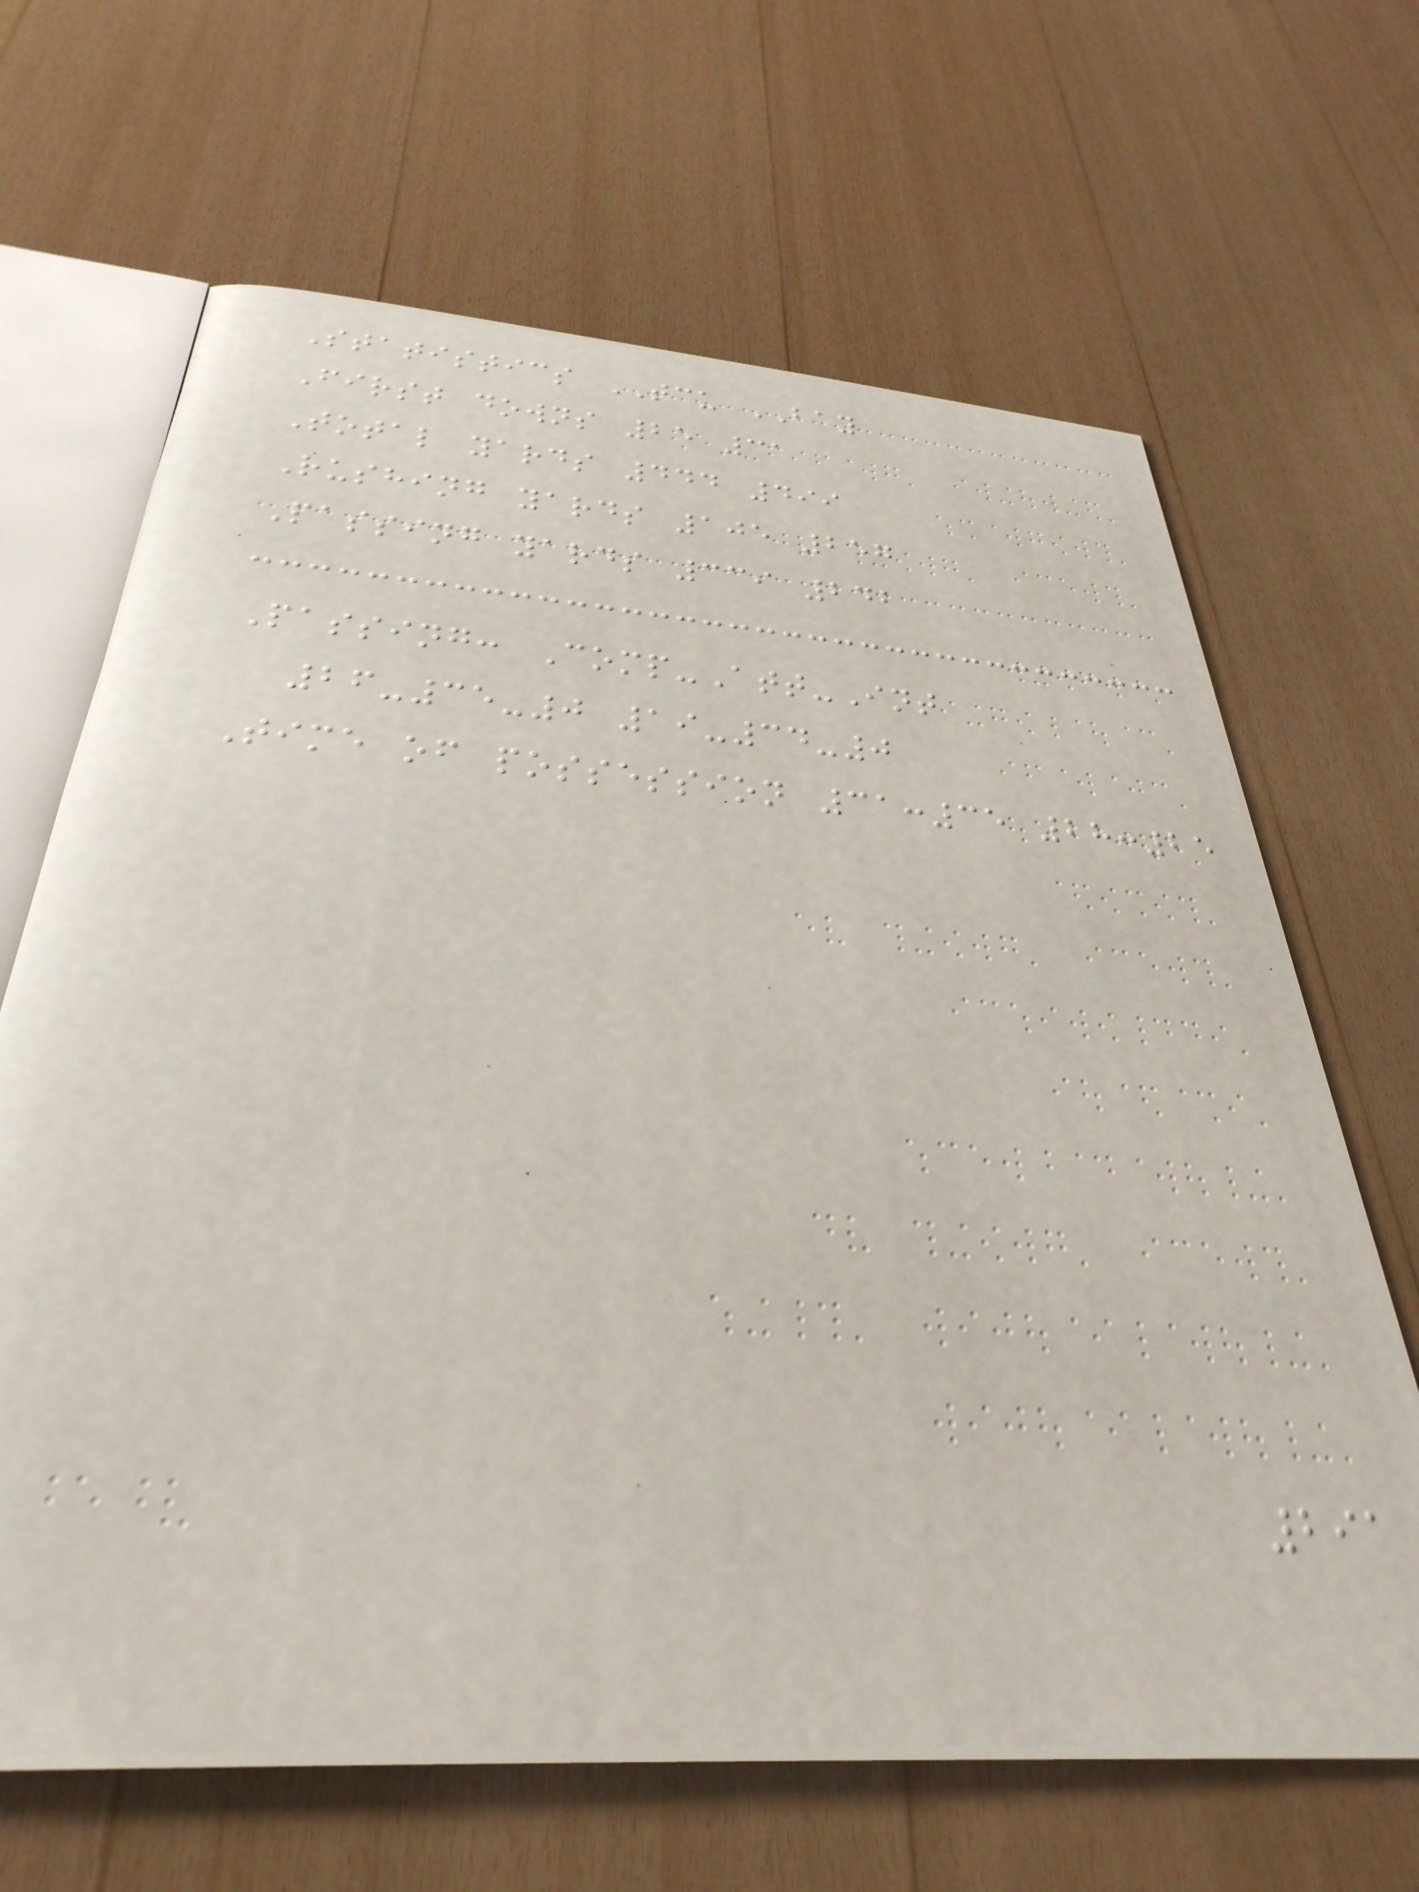Statistics TCU BAY
First downs 25 31
Total yards 444 499
Rushing yards 105 257
Passing yards 339 242
Passing: Comp-Att-Int
26-35-0 19-34-0
Time of possession 31:35 28:25
291
